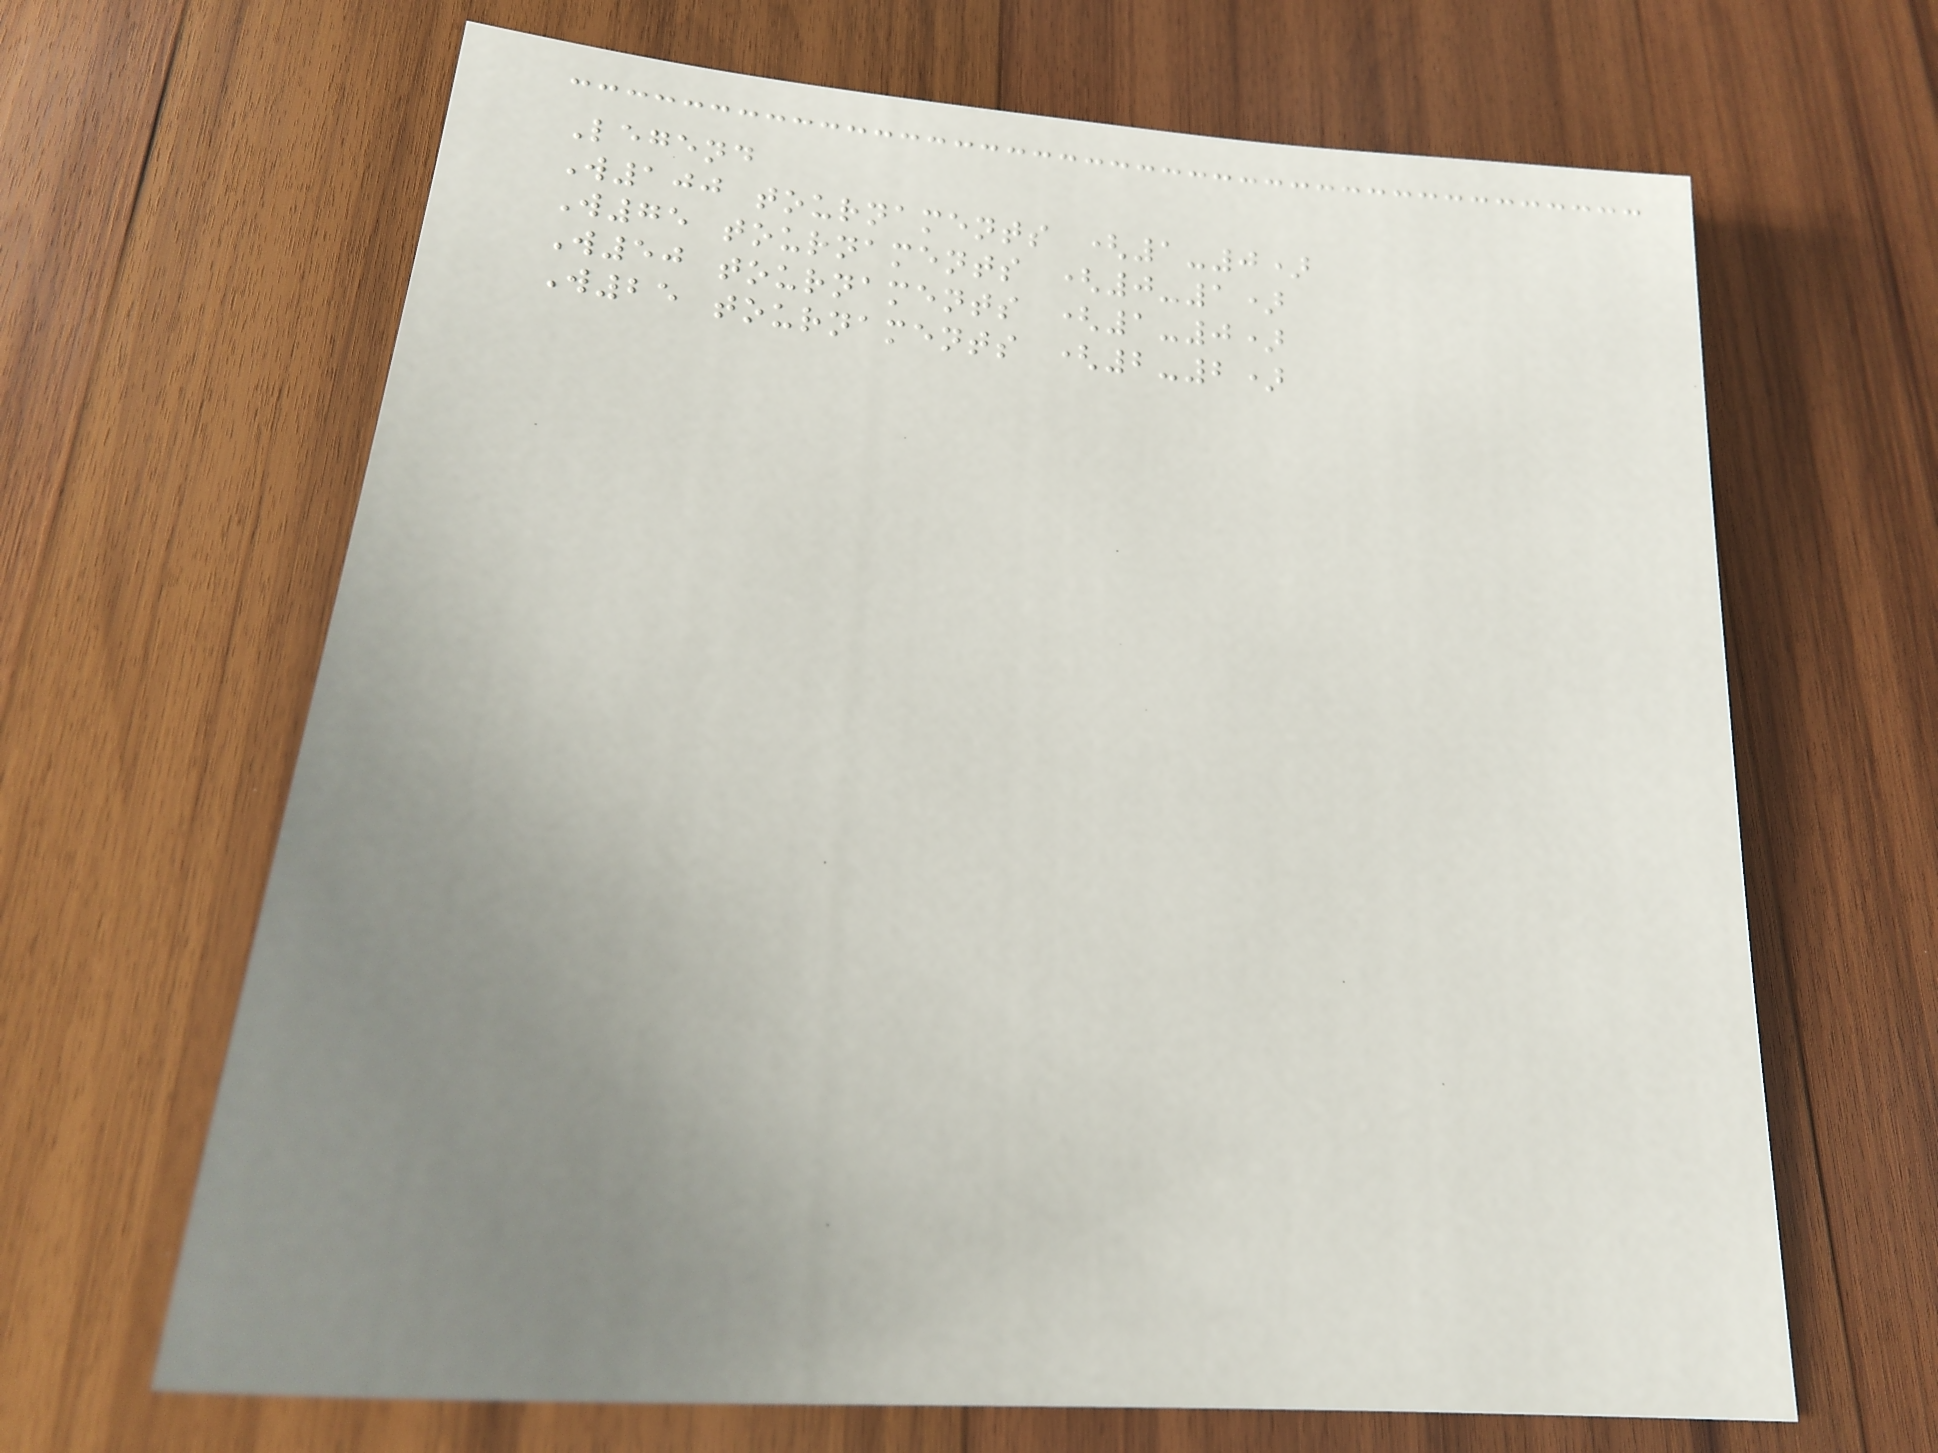Legend
W100 tournaments (1-0)
W75 tournaments (0-1)
W50 tournaments (1-0)
W25 tournaments (2-2)
